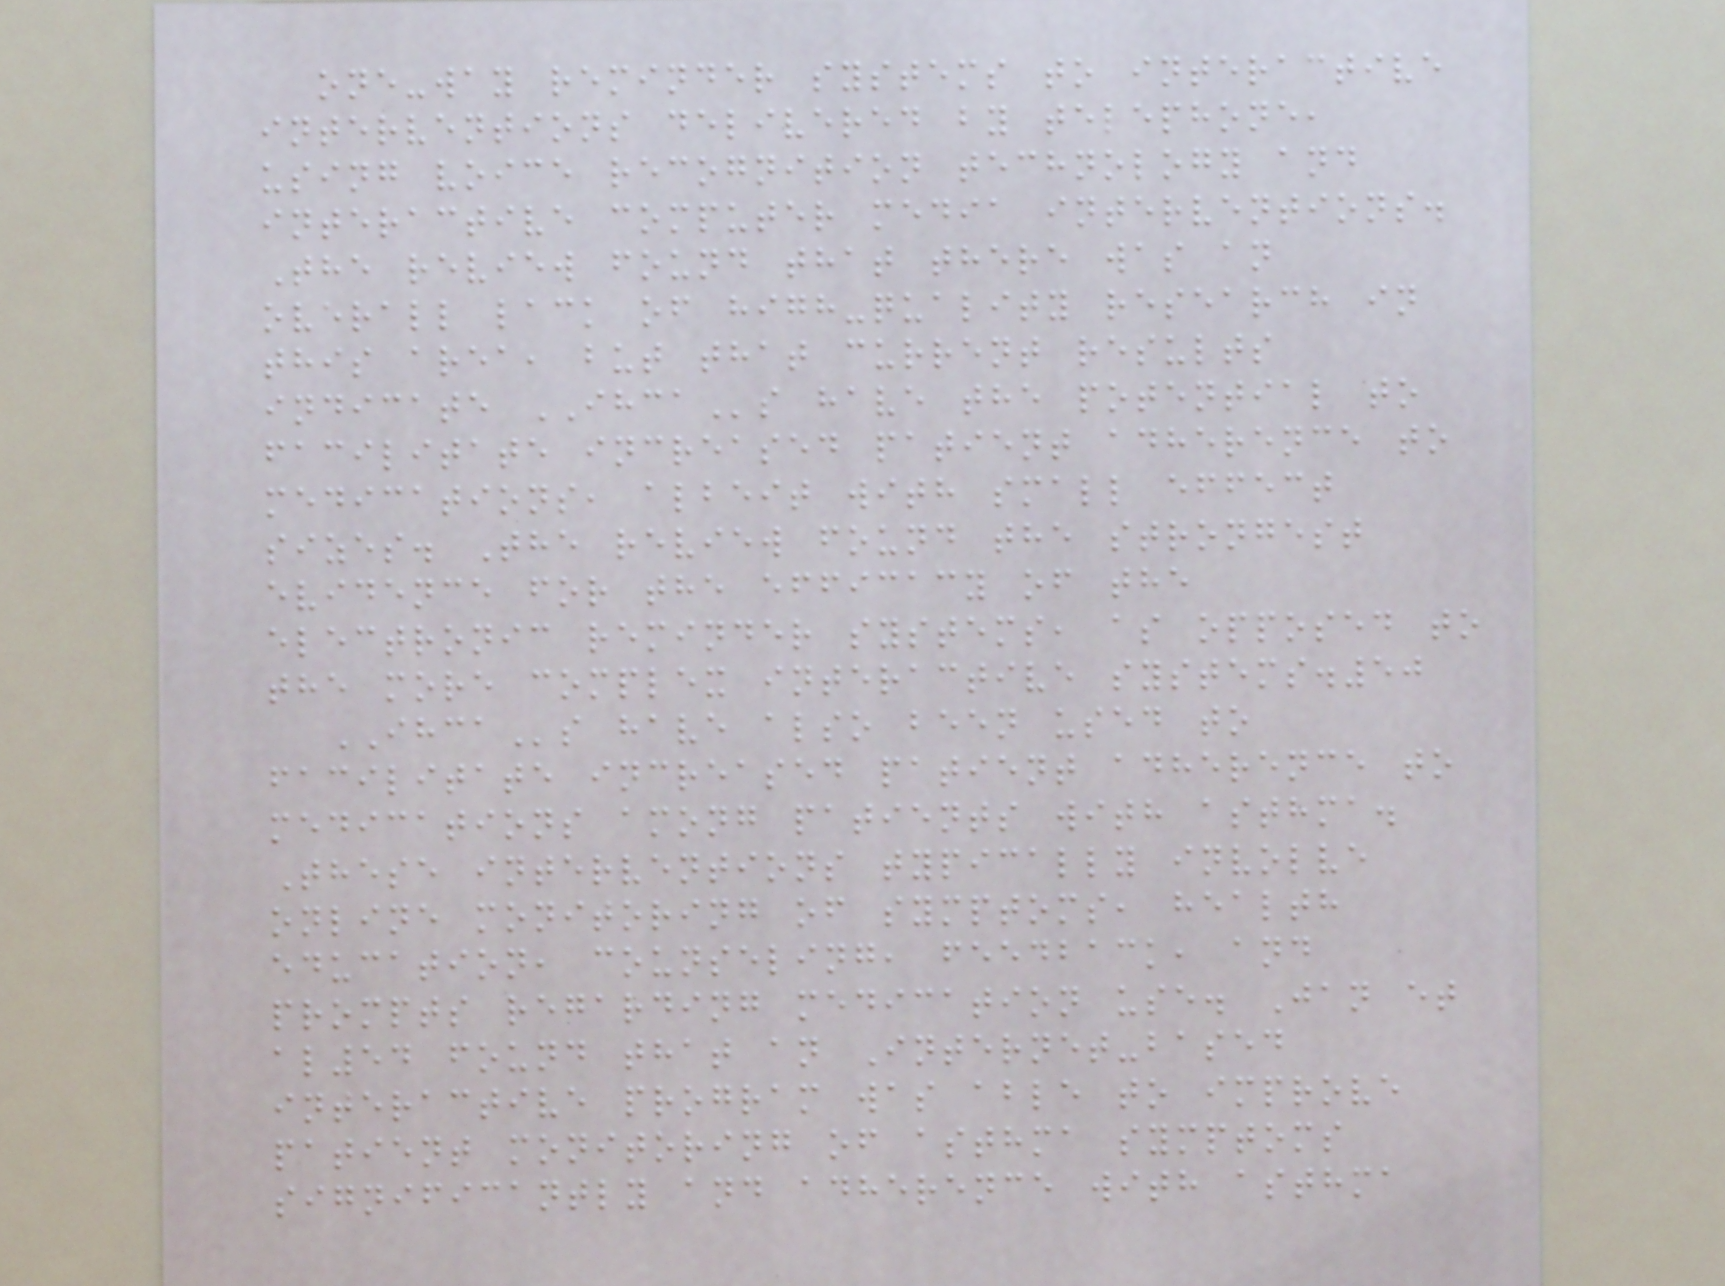one-way reminder systems to interactive
interventions delivered by telephone,
using voice recognition technology and
interactive computer media interventions.
The review found that there was an
overall lack of high-quality research in
this area, but that current results
indicate IHCAs have the potential to
facilitate increased patient adherence to
medications, albeit with small effect
sizes. The review found the strongest
evidence for the efficacy of the
electronic reminder systems, as opposed to
the more complex interactive systems.50
IHCAs have also been used to
facilitate increased patient adherence to
medications among patients with asthma.
These interventions typically involve
online monitoring of symptoms, health
education, counseling, feedback, and
prompts regarding medication use. Jan et
al54 found that an Internet-based
interactive program was able to improve
patient monitoring of asthma symptoms
significantly and adherence with asthma
